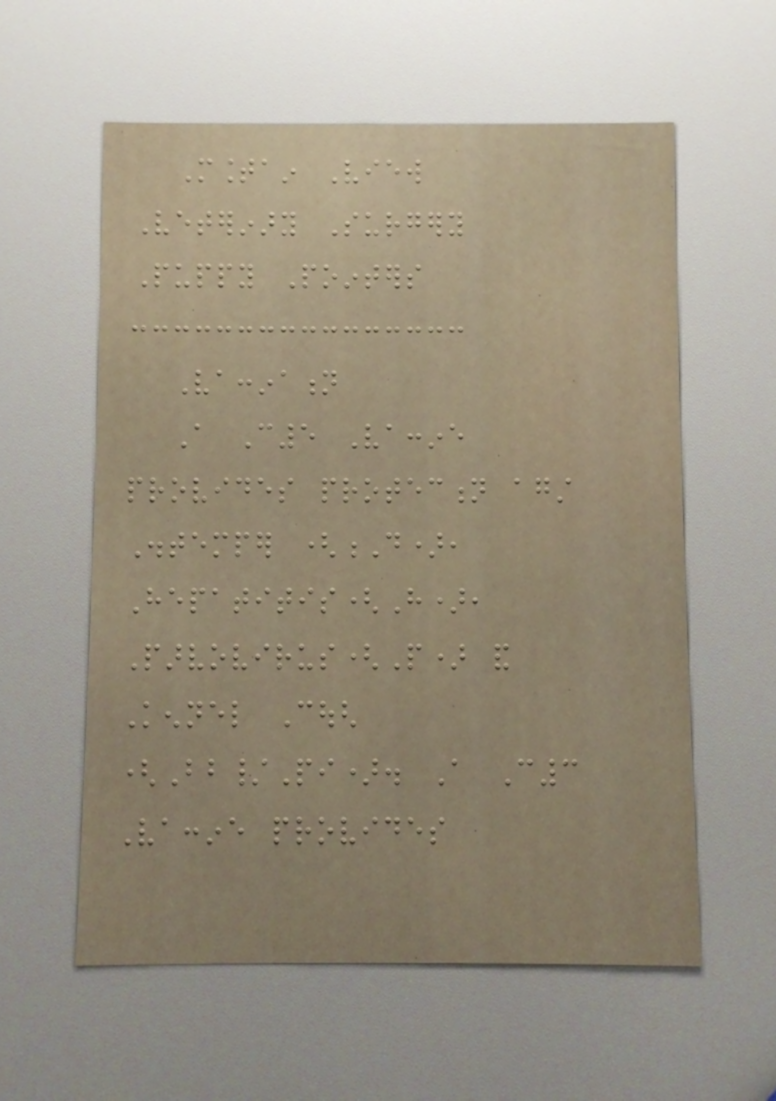Mountain View
Veterinary Surgery
Puppy Pointers
Vaccination
A C5 Vaccine
provides protection against
Distemper (D),
Hepatitis(H),
Parvovirus(P) and
Kennel Cough
(Bb/Pi). A C3
Vaccine provides
